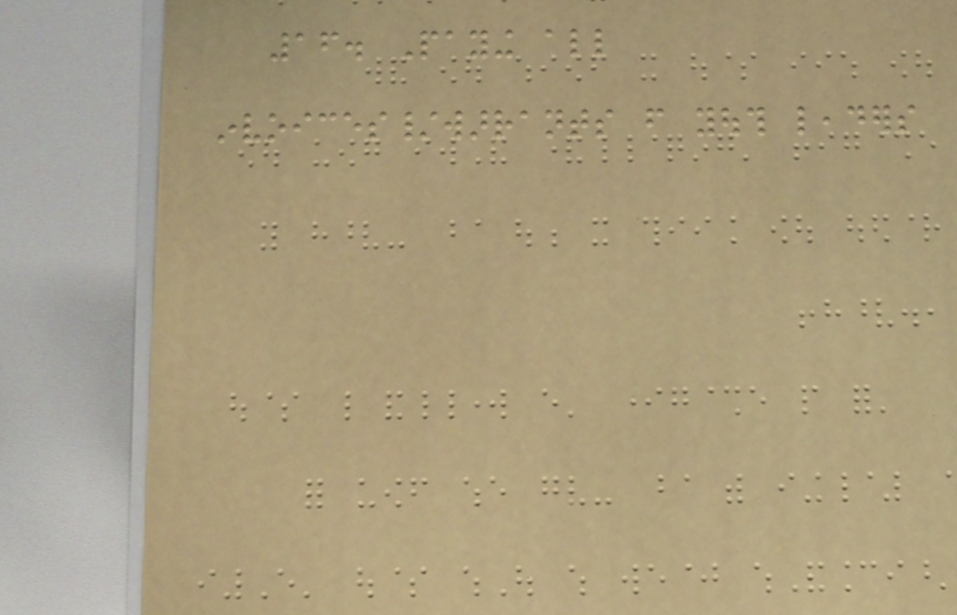16. Paying all
invoices/warrants from youth leaders
